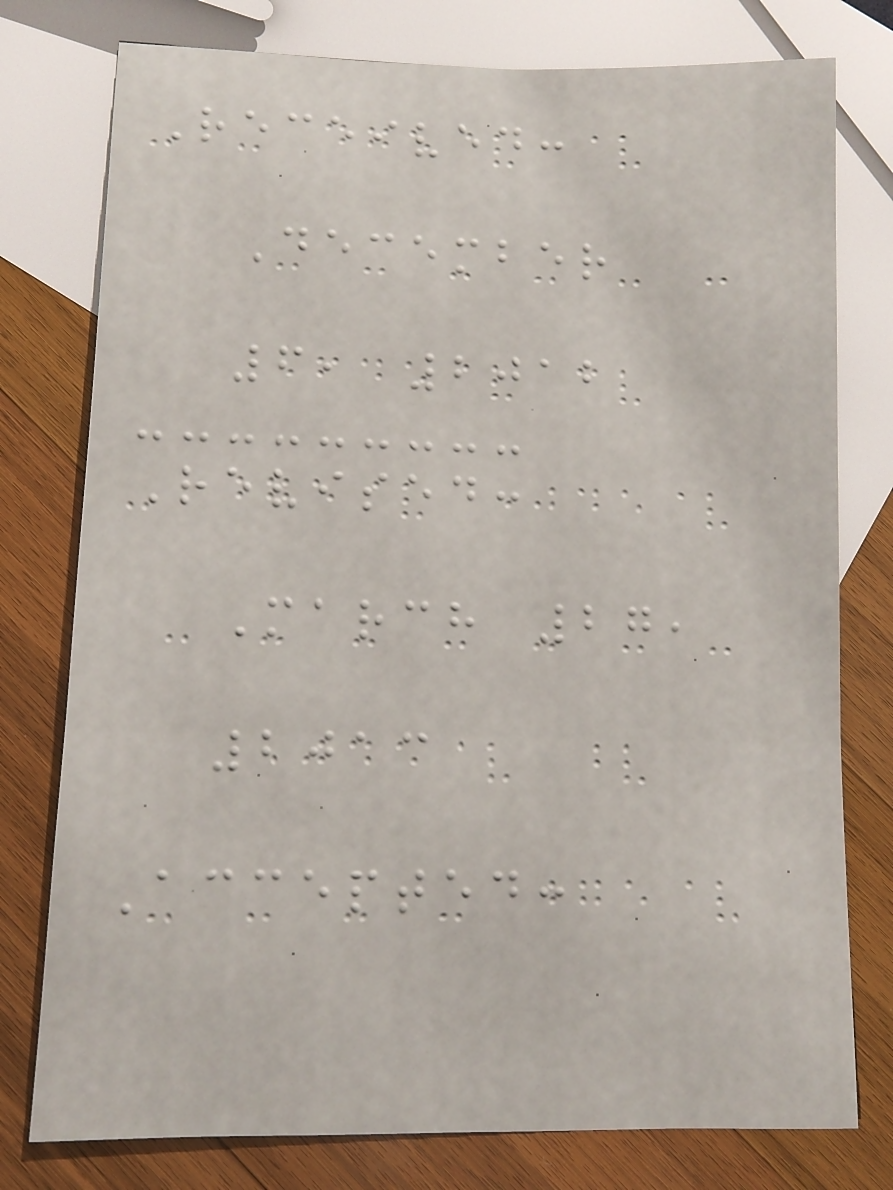Received:
December
6, 2012
Revised:
March 27,
2013
Accepted:
